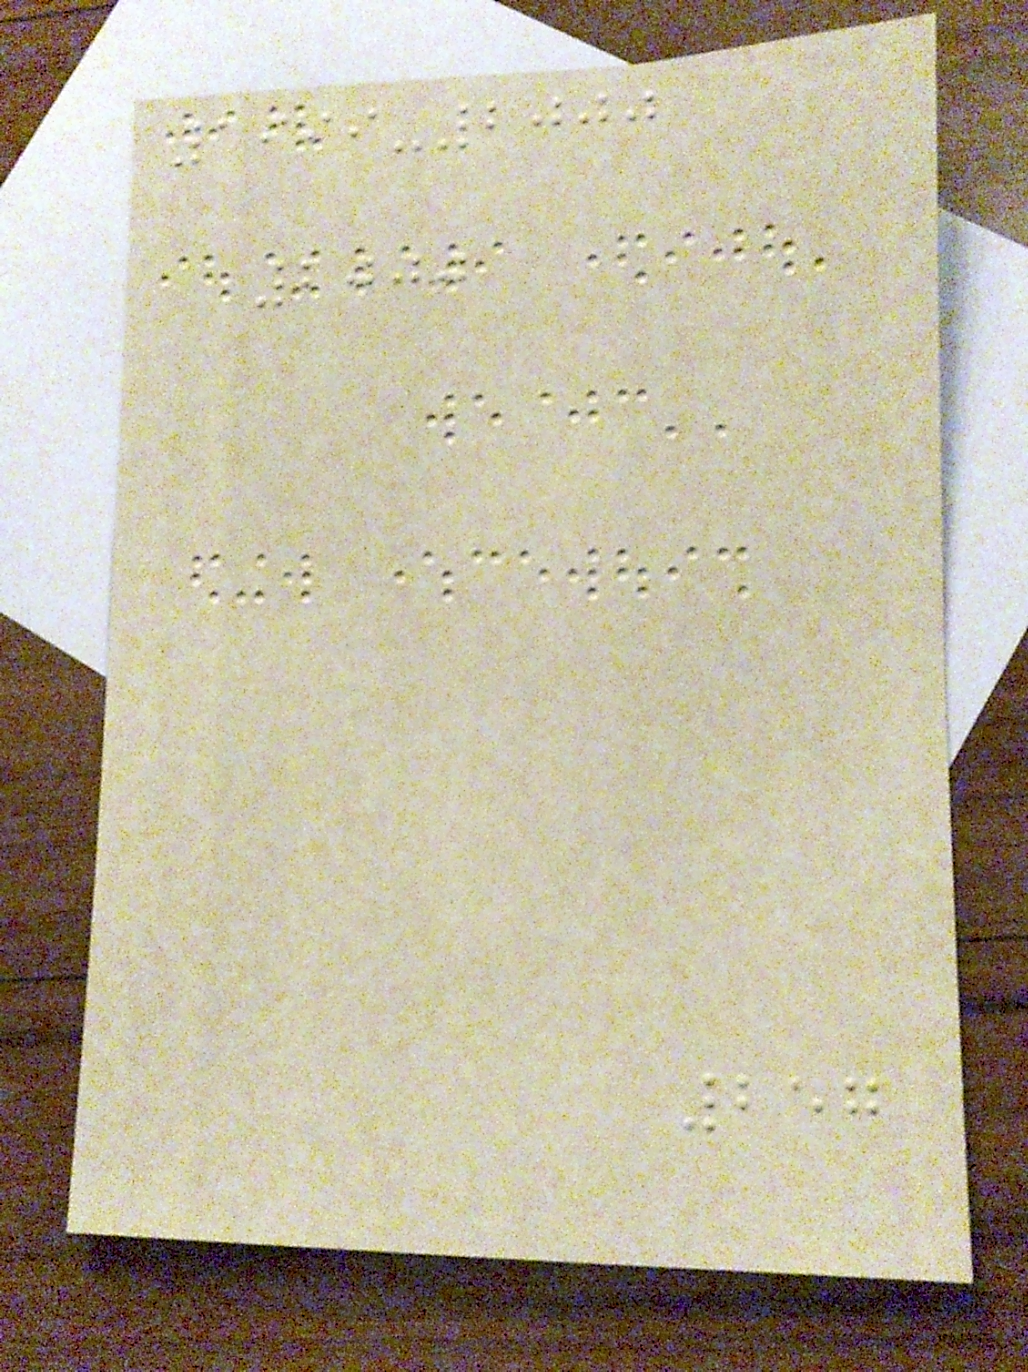1999-2000
2000
257
